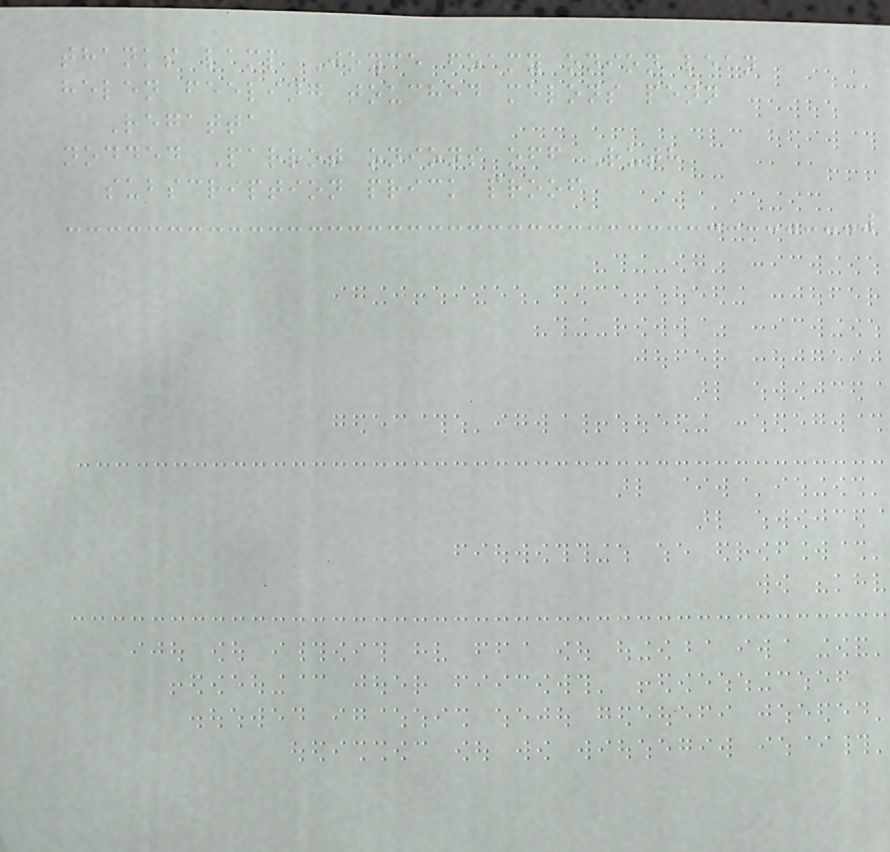thanks lamp Joyce foamy onion lean
helen feeling touched melons penn
Regatta
nodded Parrot onions off Ruth
subscription prick proof
